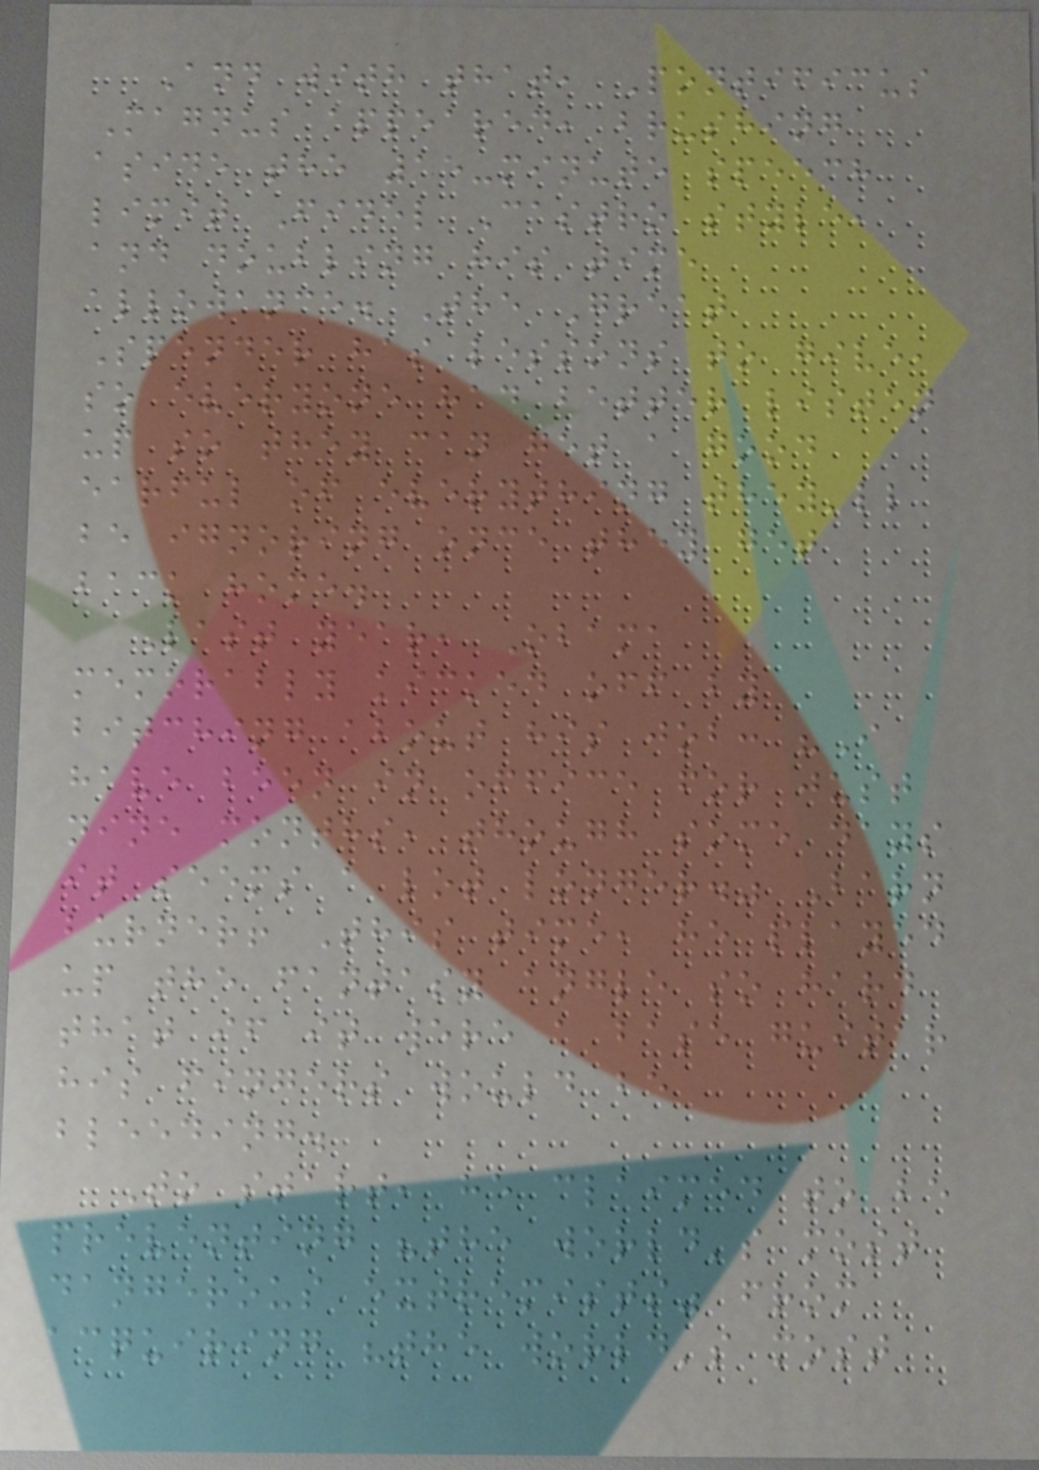And with that, Pontificus
Magnus appeared, brushing
aside the 15-minute speech
limit Fidel Castro style,
and doubling his time
allowance. The Great
Spender has lessons to give,
so everyone had better listen
up so they can get a good
earful of everything they'll
be ignoring once they get
back home.
Last year, Obama
memorably kicked off by
bitching about his job: "I
have been in office for just
nine months, though some days
it seems a lot longer." Barn
burner! This time, he played
up the fantasy angle so hard
that if it were a base guitar
his fingers would be
bleeding.
To start, he claimed to be
preventing "the world's most
dangerous extremists" from
acquiring "the world's most
